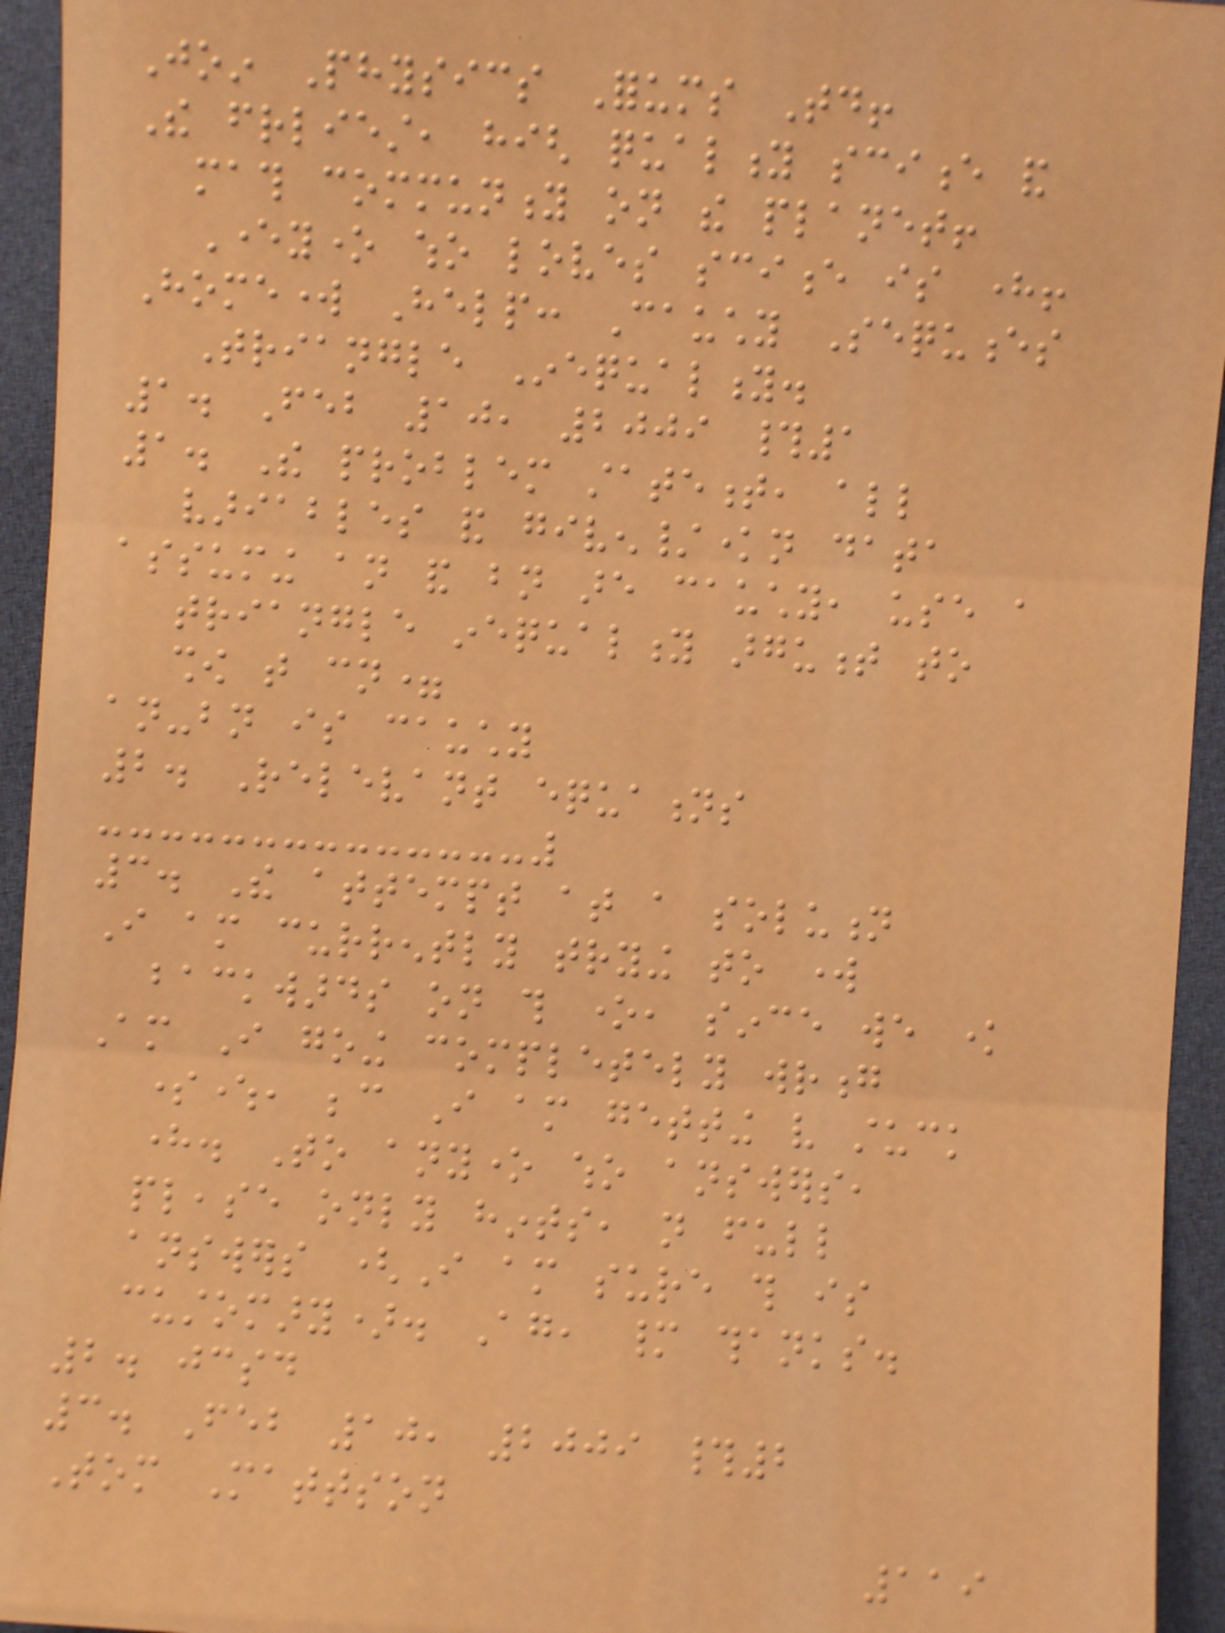Join Physics Forums Today!
The friendliest, high quality science and
math community on the planet!
Everyone who loves science is here!
Homework Help: Cauchy Sequences
Triangle Inequality.
1. Feb 10, 2009 #1
1. The problem statement, all
variables and given/known data
assuming an and bn are cauchy, use a
triangle inequality argument to
show that cn=
an-bn is cauchy
2. Relevant equations
3. The attempt at a solution
I am currently trying to work
backwards on this one, since we know
Am I going completely wrong
somewhere, because I am getting very stuck
here. To anyone who answers,
please only hints, not full
answers (I am sure this is
customary). Again, many thanks.
2. jcsd
3. Feb 10, 2009 #2
Tom Mattson
119
